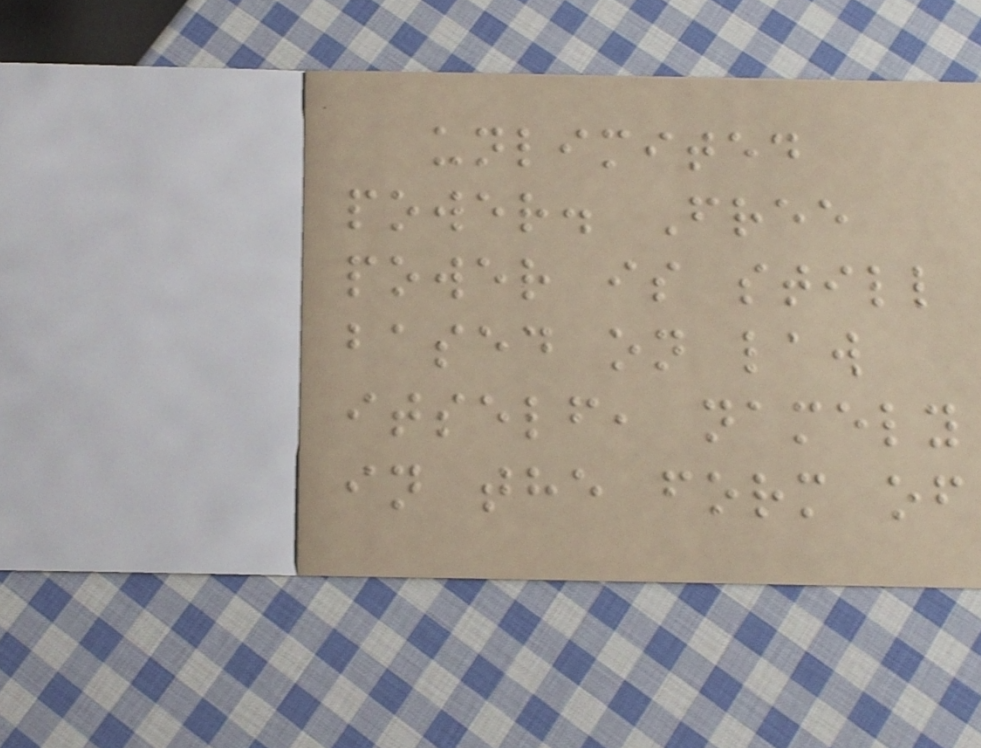unlimited
power. Free
power is still
based on law
itself, namely
in the form of
